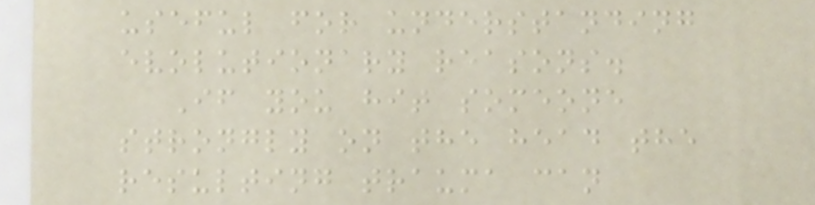useful for understanding
evolutionary reasons.
If you hit someone
strongly on the head the
resulting trauma can
